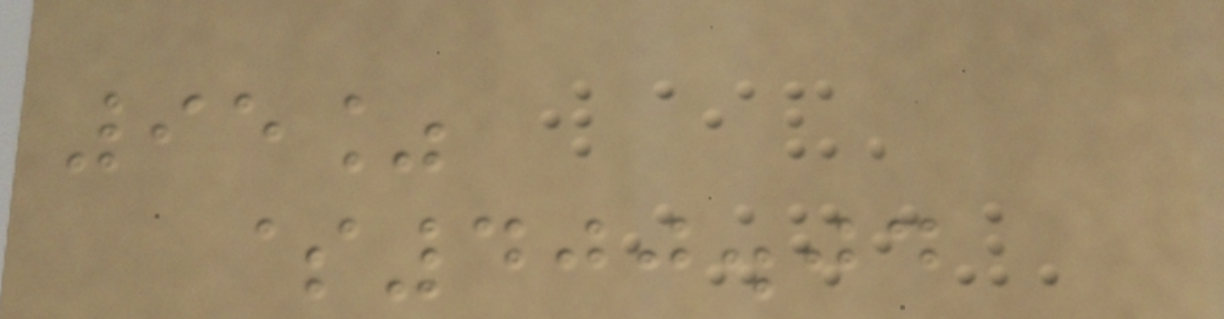95%
$400.04
